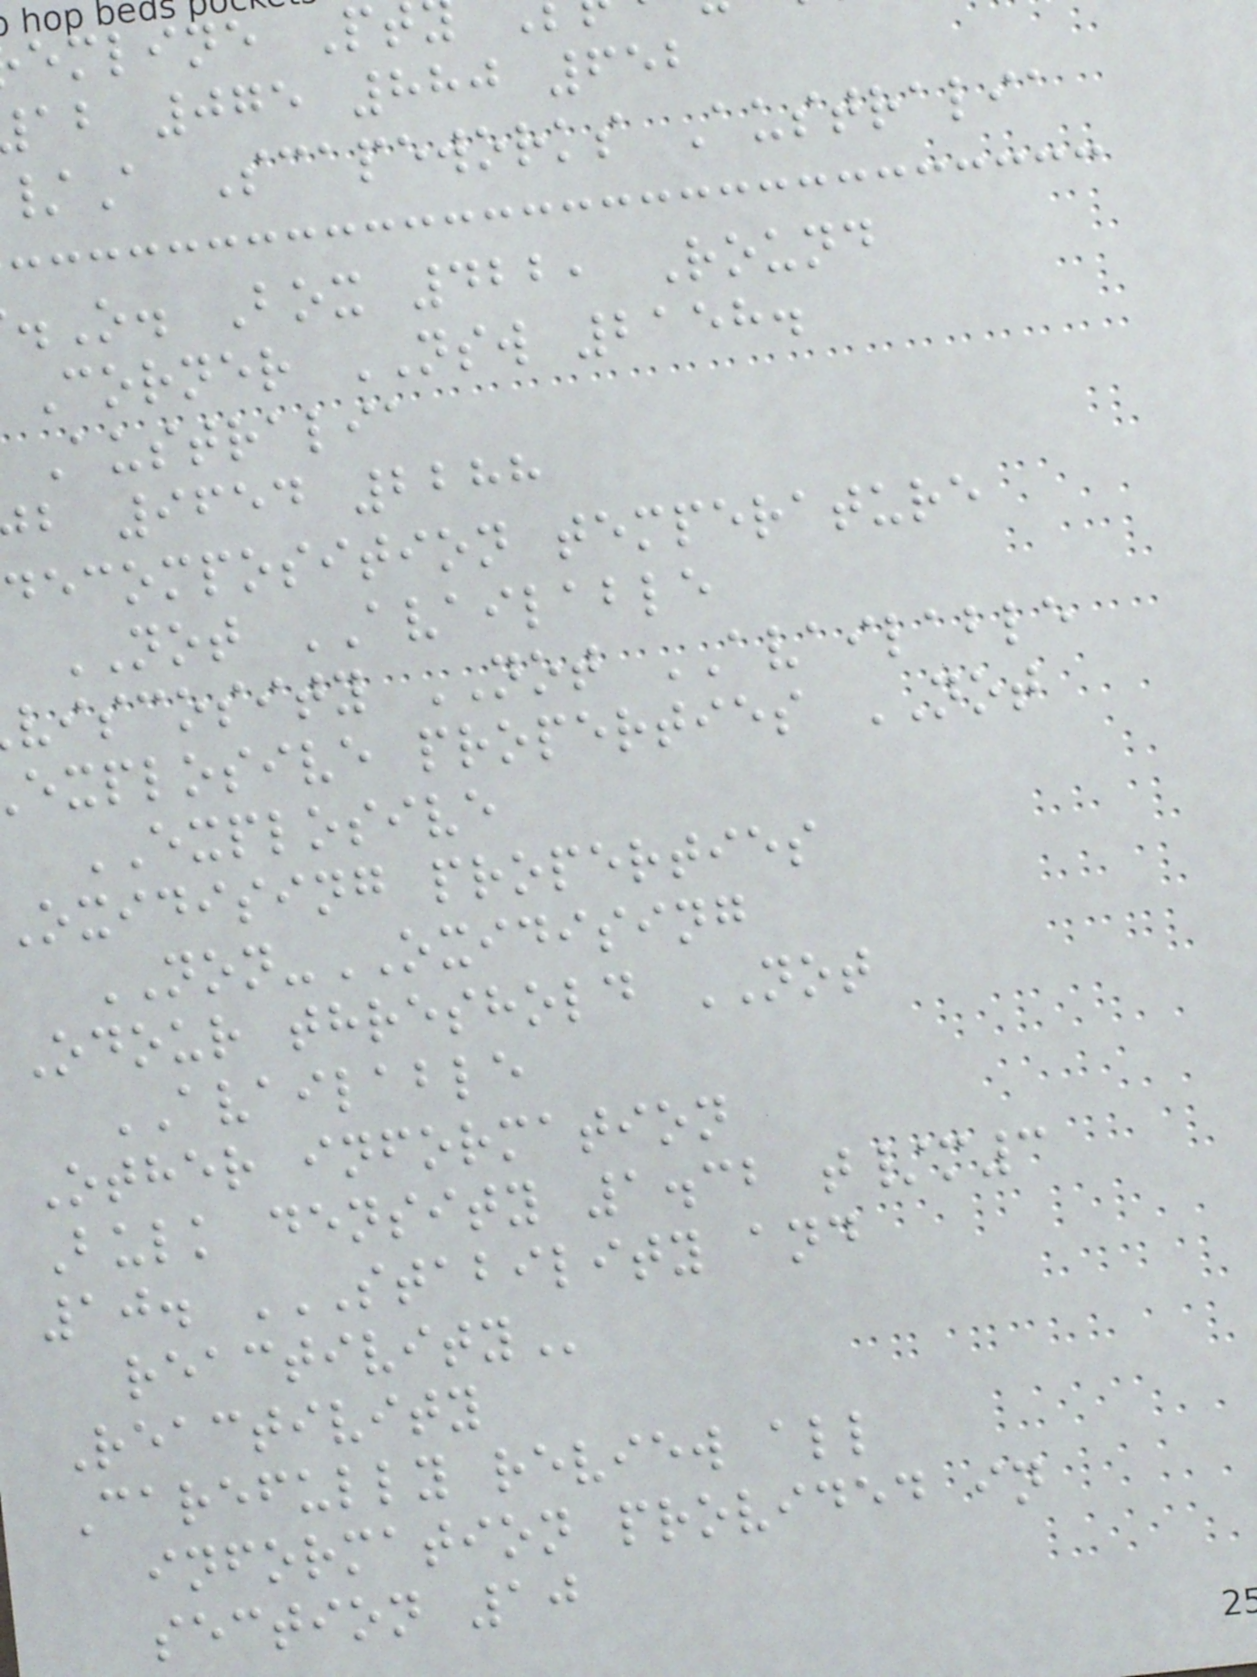emline P
ab 075 880 652
/A Scapeworks Australia
.O. Box 422, Round
Corner NSW 2158.
Australia
b 9654 2288
decomposition temperature
NOT AVAILABLE
viscosity NOT AVAILABLE
explosive properties NOT
EXPLOSIVE
oxidising properties
NON-OXIDISING
Odour threshold NOT
AVAILABLE
Other information
Bulk density 1.32 t/m3
10. STABILITY AND
Reactivity
Carefully review all
information provided in
section 10
